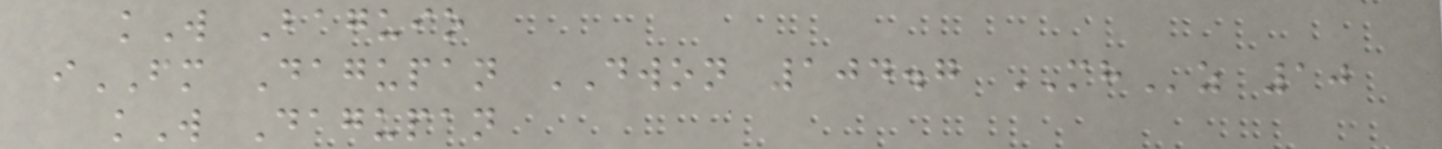kW Baguio
iFM Dagupan DWON 104.7 MHz 10
kW Dagupan
